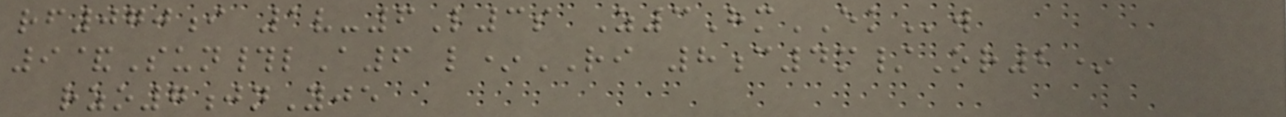rf070i 1v-6L3s Z3HmEKw
9&Sun#lA6 l*RI 8c4m/Or2*
rzo7jnYje
